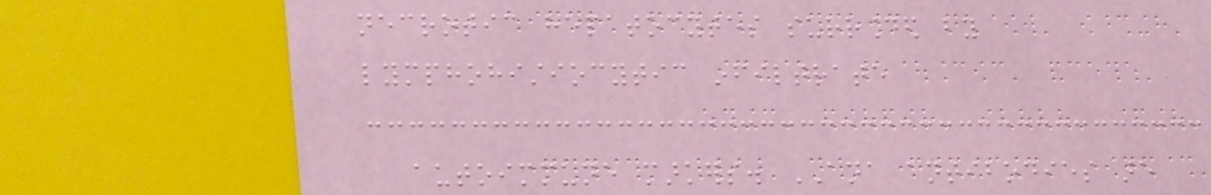necrotic hepatocytes surrounded by
lymphohistiocytic infiltrate
autoimmune markers. ANA antibodies are
